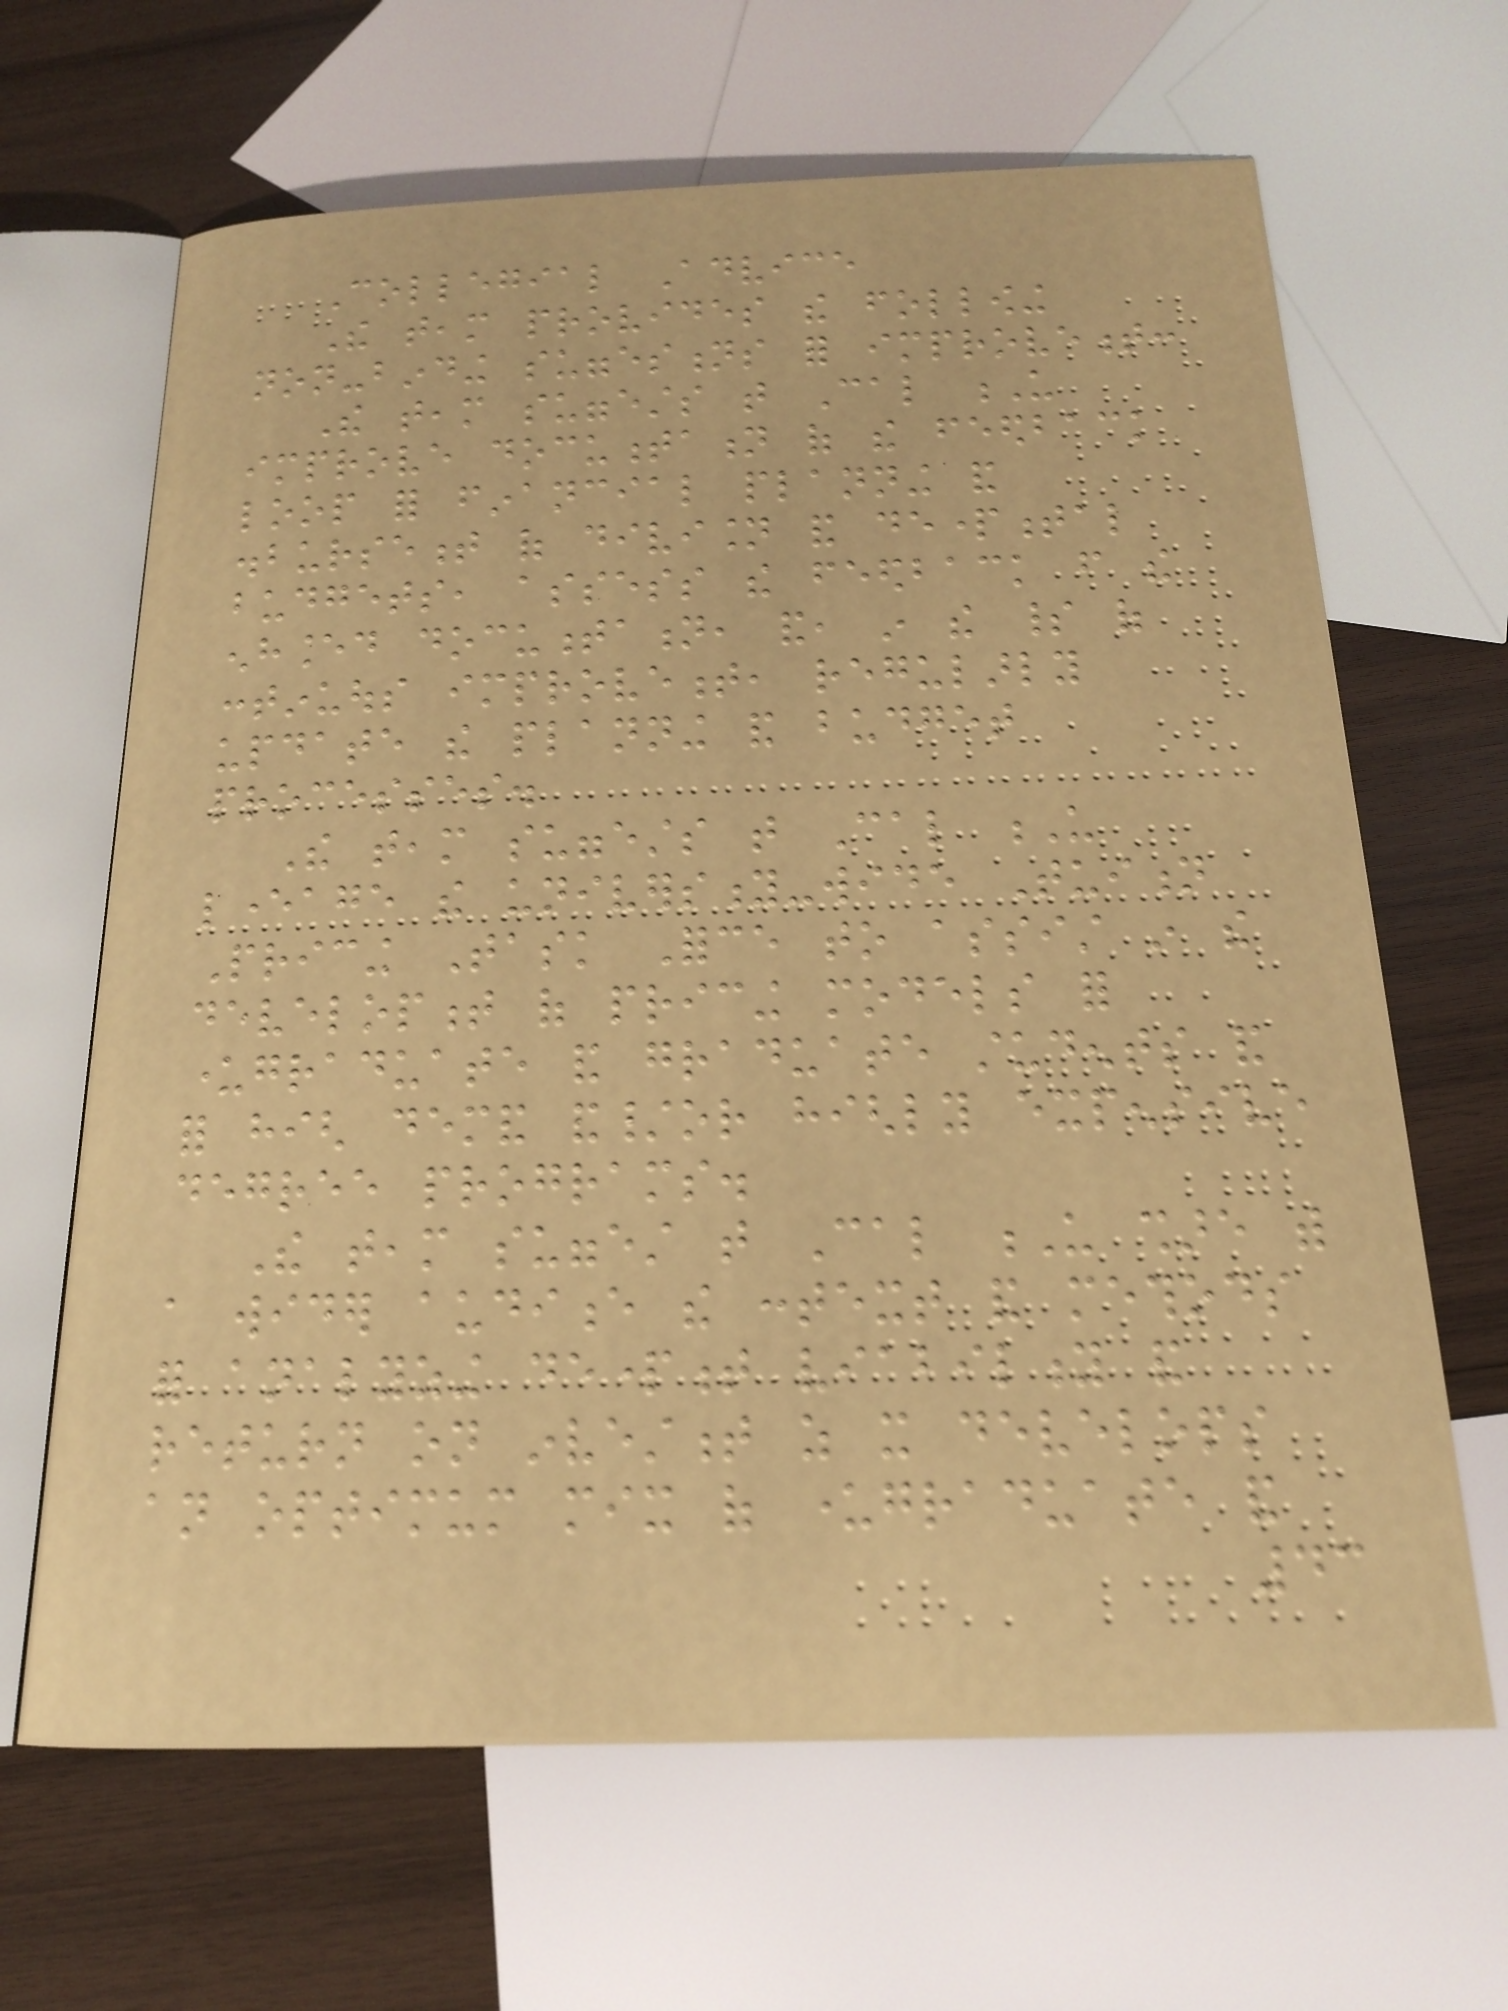Collegial Advice
The team provides the following
non-binding suggestions for improvement:
The team suggests that Cal U
improve documentation of the feedback
loop for financial planning and
disbursement of division and departmental
budgets, assess the feedback from the
enhanced documentation, and, in the spirit of
continuous improvement, regularly
update the planning and budget
processes.
The team suggests that Cal U
leverage the university-wide Tuition
Pricing Task Force to assist in the
development of pricing models for
undergraduate and graduate students and
for high demand and/or highly expensive
degree programs.
The team suggest that Cal U share with
a wider audience the context and methods
for analyzing department viability and
return on investment as it develops
an optimum mix of undergraduate and
43
